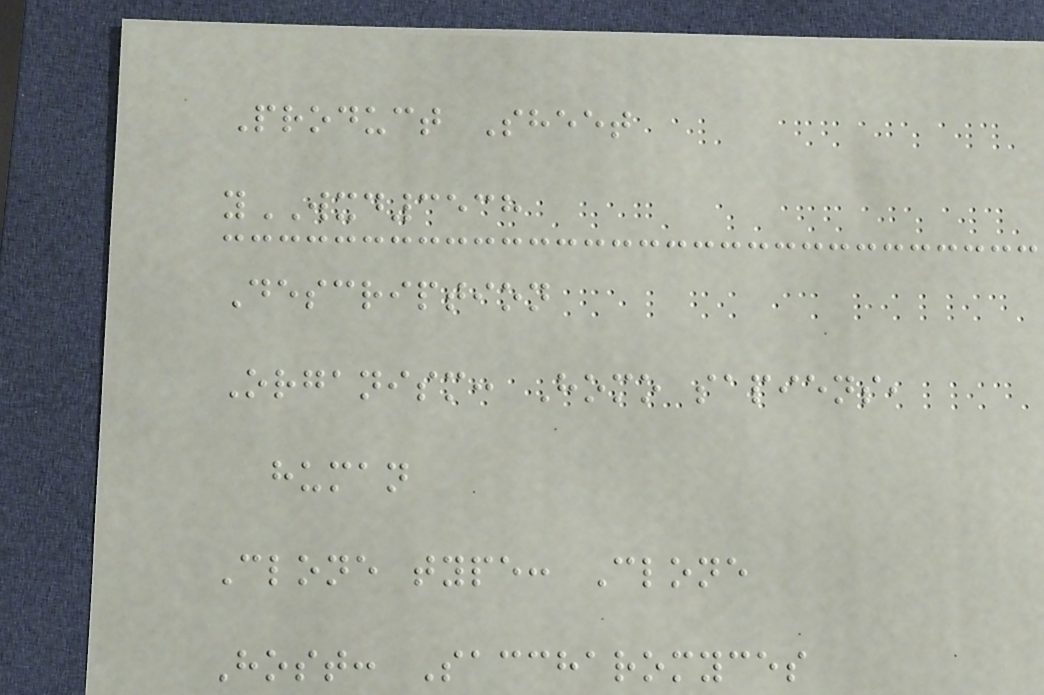Product Sheet
yWXD3538
Description
Organism: Homo sapiens,
human
Clone type: Clone
Host: Saccharomyces
